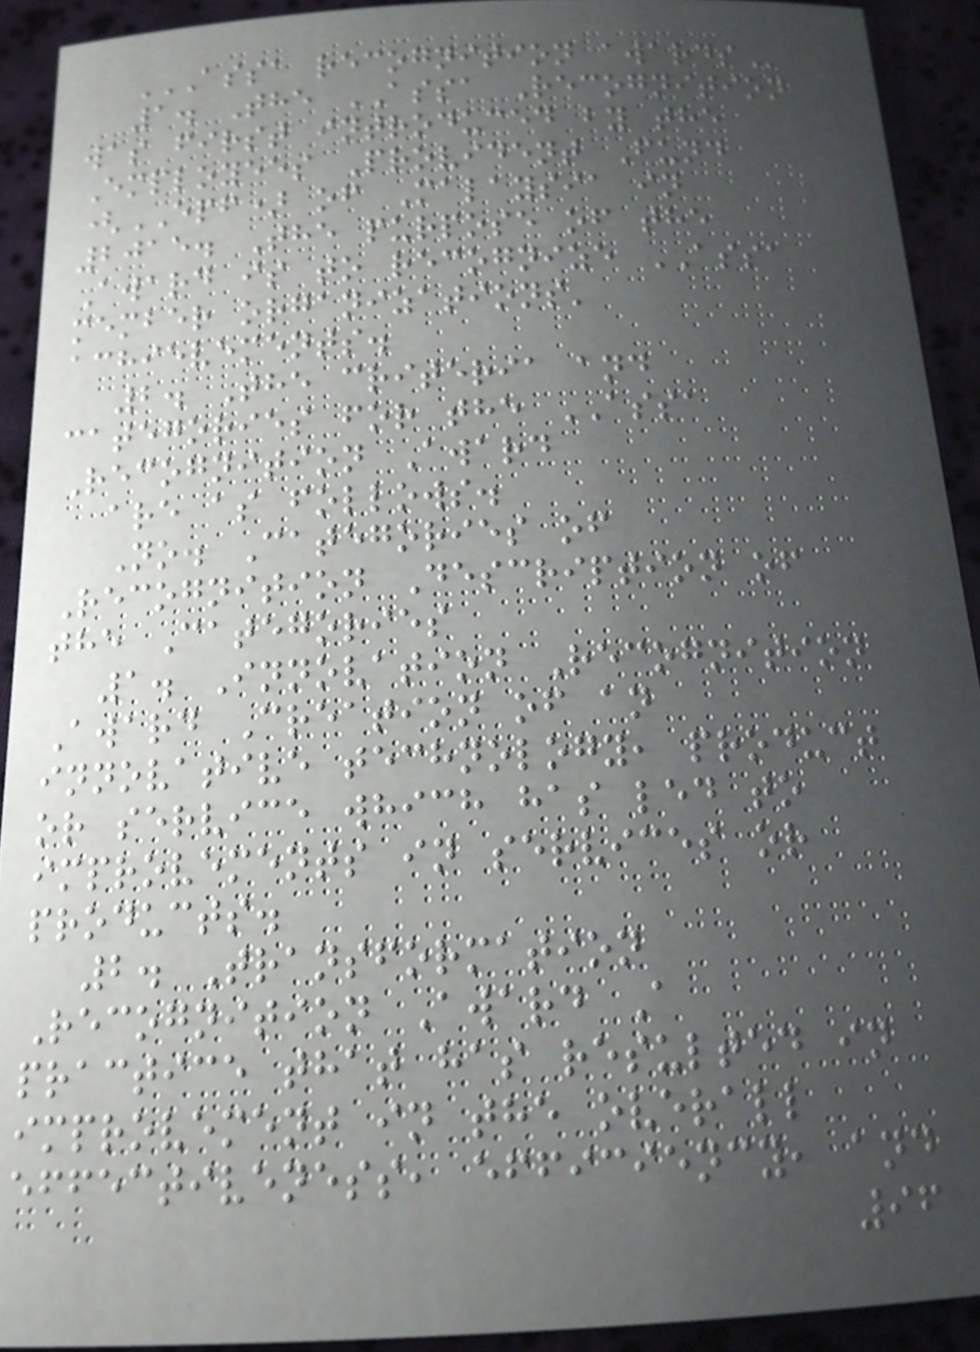ASSA RECOGNITION AWARDS
1. The ASSA Recognition
was first introduced by the
Employees Provident Fund
(EPF) of Malaysia in
2015. The purpose of the
Award is to recognize ASSA
member organizations'
achievements.
2. The criteria and
categories for the ASSA
Recognition Award
are as follows.
No. Categories of
Recognition Description of
the Categories
1. Innovation Recognition
Award Creation of an
innovative technology, product
or service which has led to
improvements in services or
products.
2. Transformation
Recognition Award A
practice that has resulted in
improvement in the overall
effectiveness, efficiency, and
96
